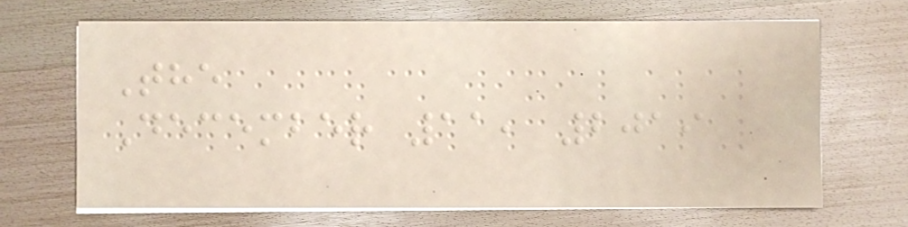The
December 11, 2019
